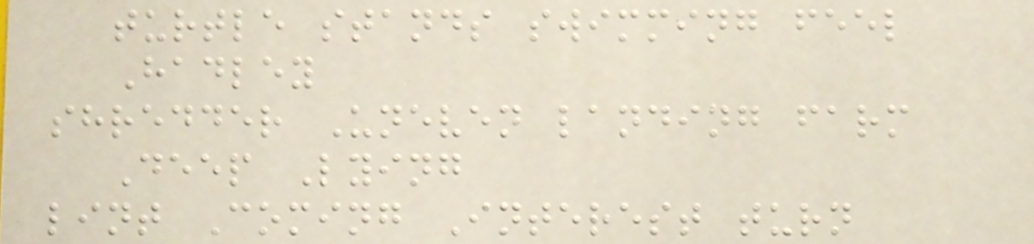turtle stands swimming feel
Hadley
shredder Uneven landing farm
Deep Lying
lint Coming Interest turn
